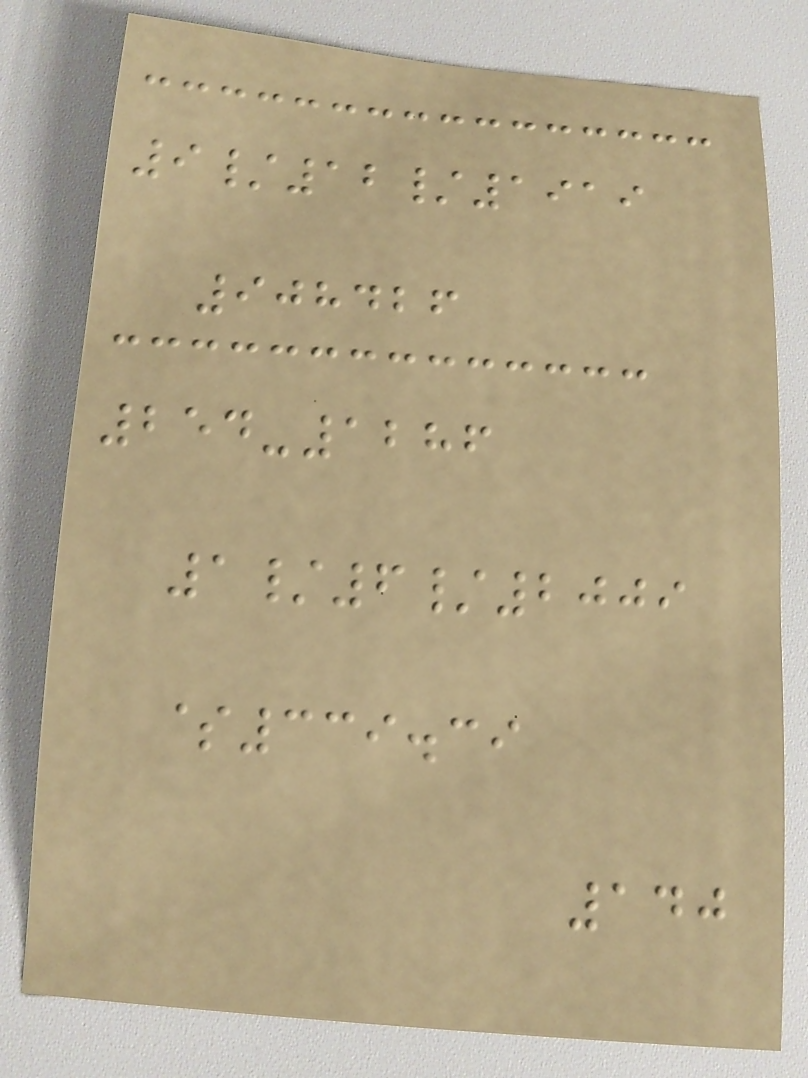9/12/1919
908426
254-1286
1/6/2009
$339.39
140
